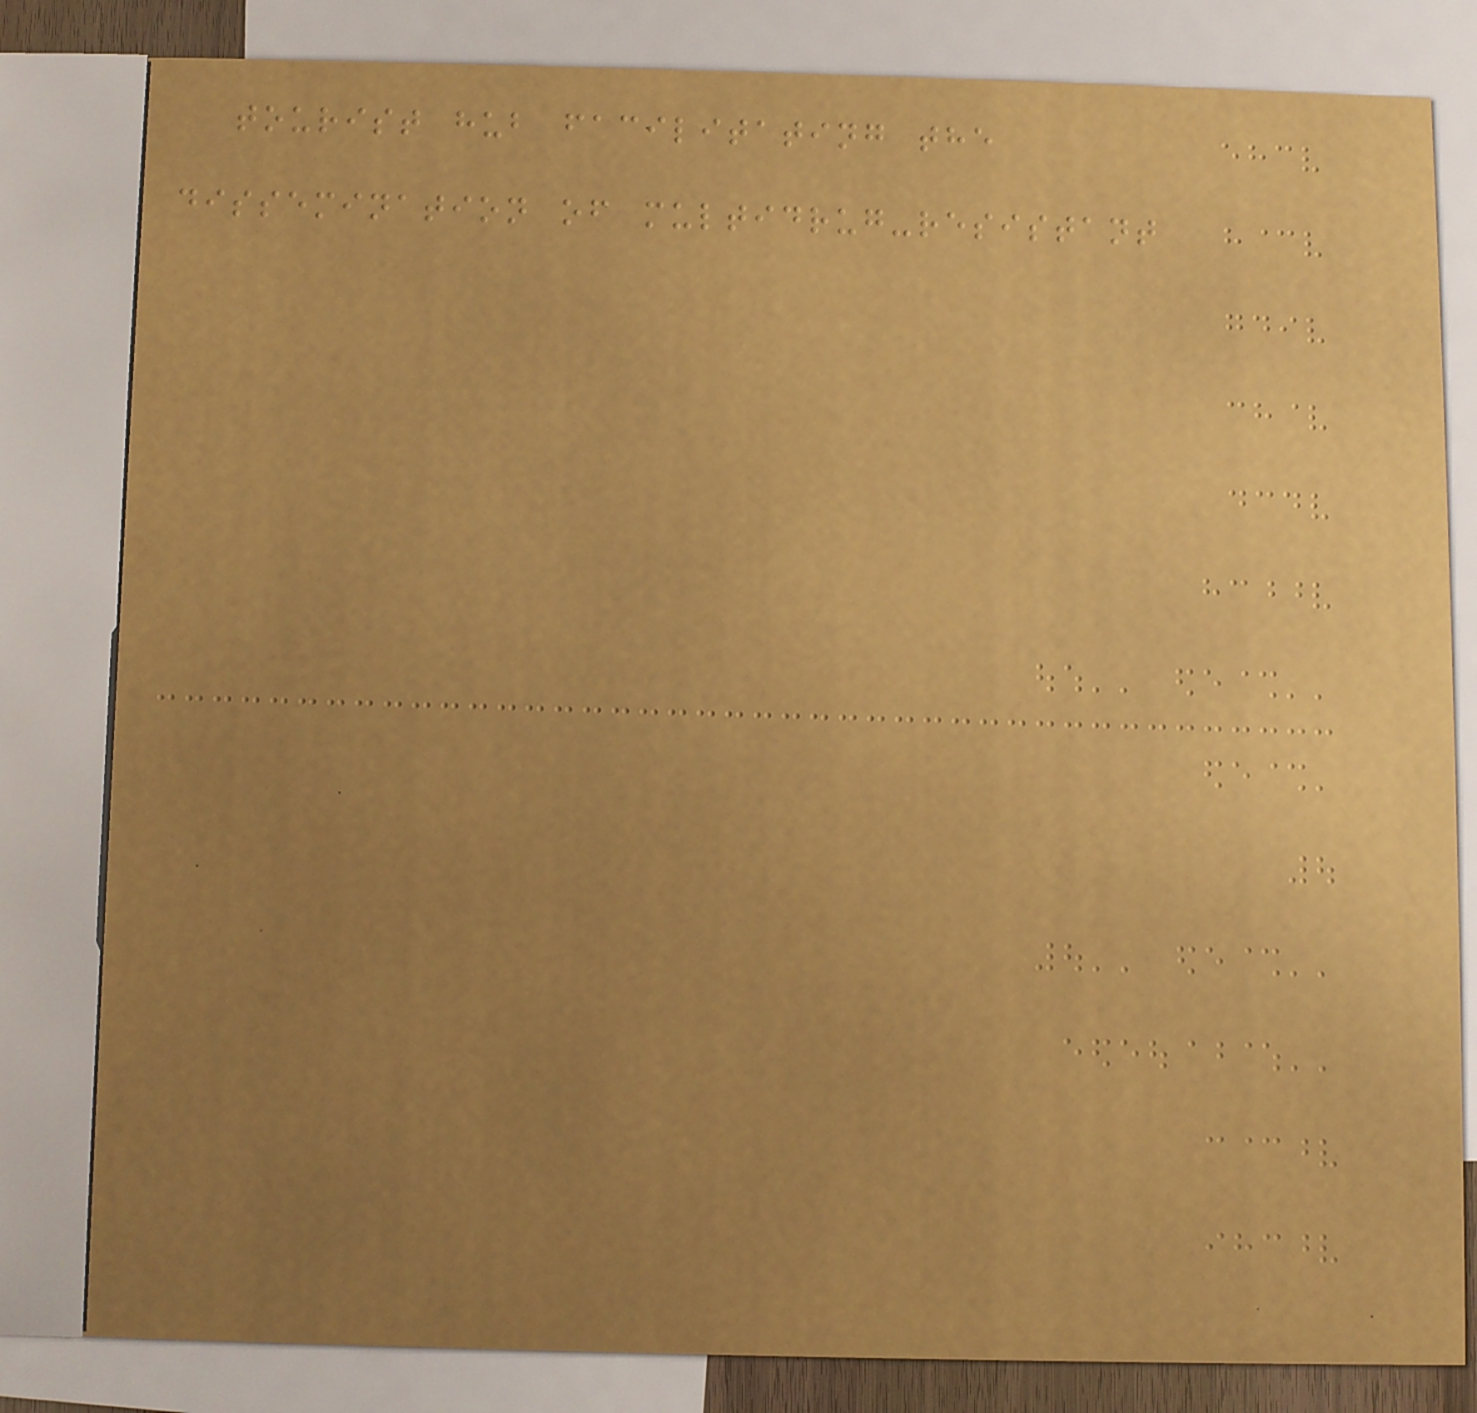tourist hub facilitating the
dissemination of multidrug-resistant
